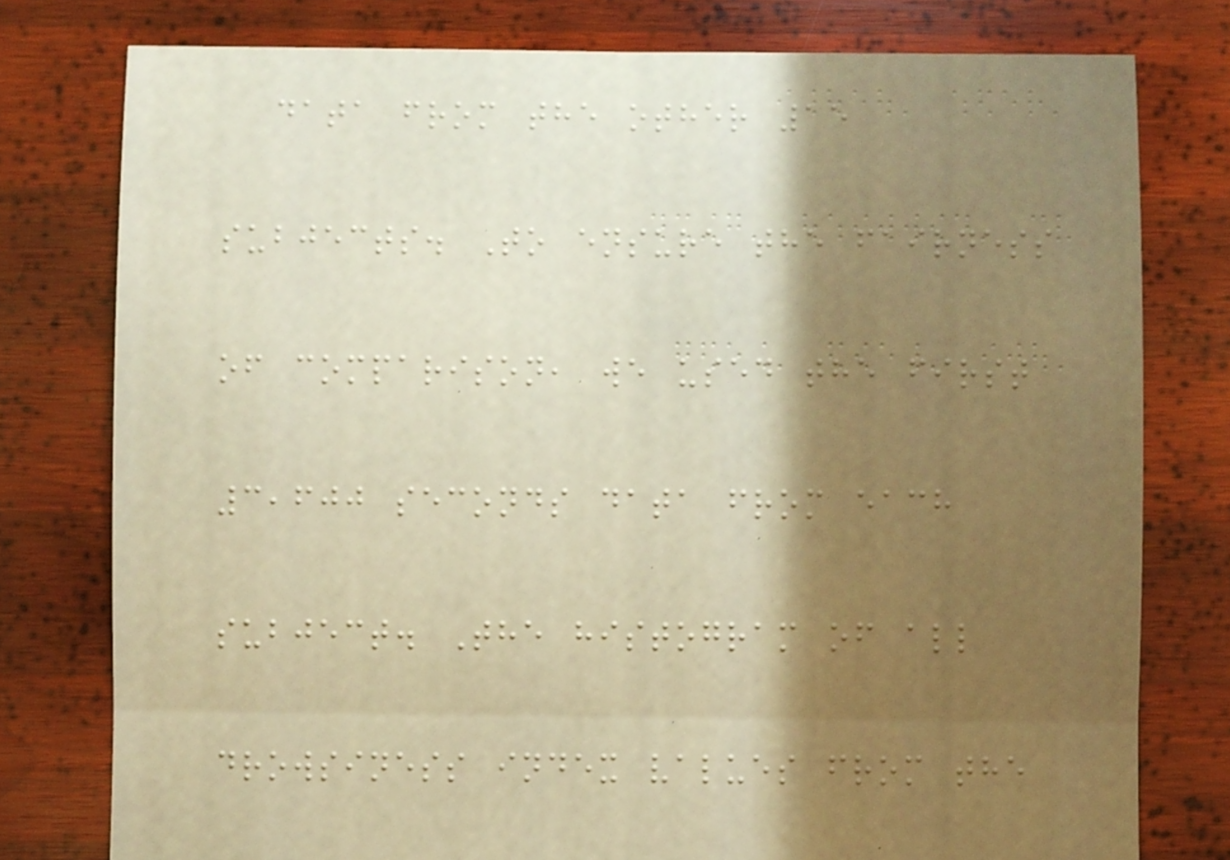data from the other 15
subjects. To ensure the fairness
of comparison, we used the first
3,600 seconds data from each
subject. The histogram of all
drowsiness index values from the
